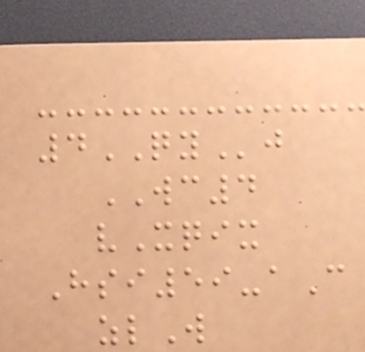4QYj
WC4
vXqix
Hsi59-aC
zlW
